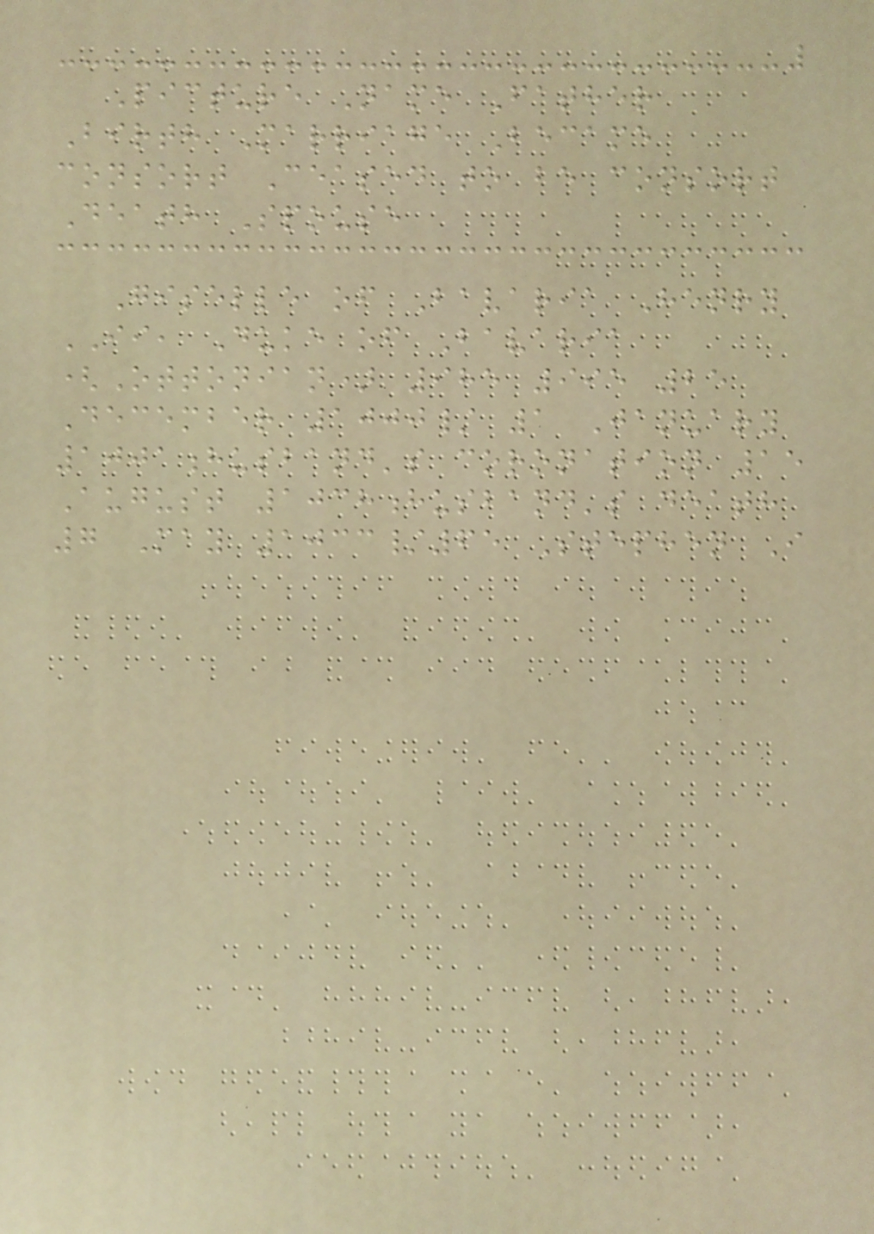Picture Name Father
Birth Marriage Became
consort Ceased to be consort
Death Spouse
Giselle of Bavaria Henry
II, Duke of Bavaria
(Ottonian) 985 995 25
December 1000/ 1 January
1001husband's coronation 15
August 1038husband's death
7 May 1033/65 Stephen I
